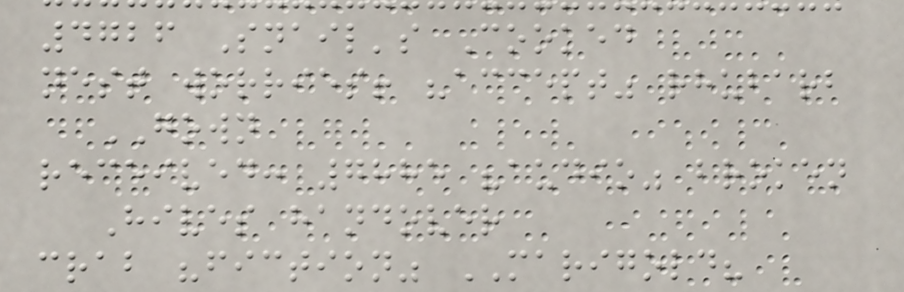4726 Snail's Cooked
nest worries! "accept" rhubarb
GOWN
received: 7885 "audio" broken
Hives handover
crab "fiction" MARIGOLD?
